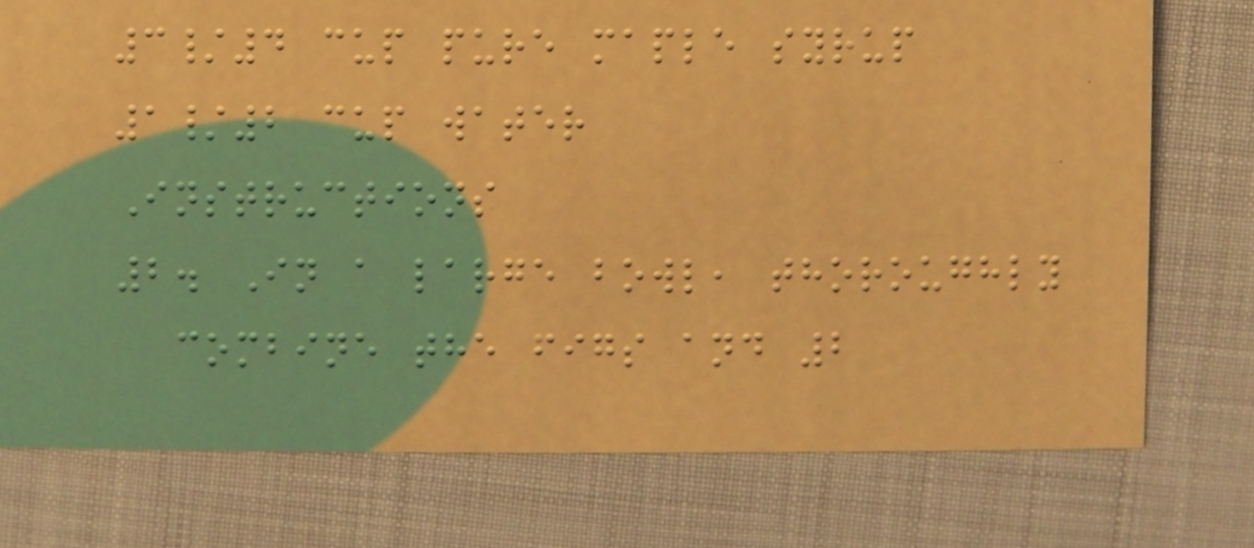3/4 cup pure maple syrup
1/2 cup water
Instructions
2. In a large bowl, thoroughly
combine the figs and 2
